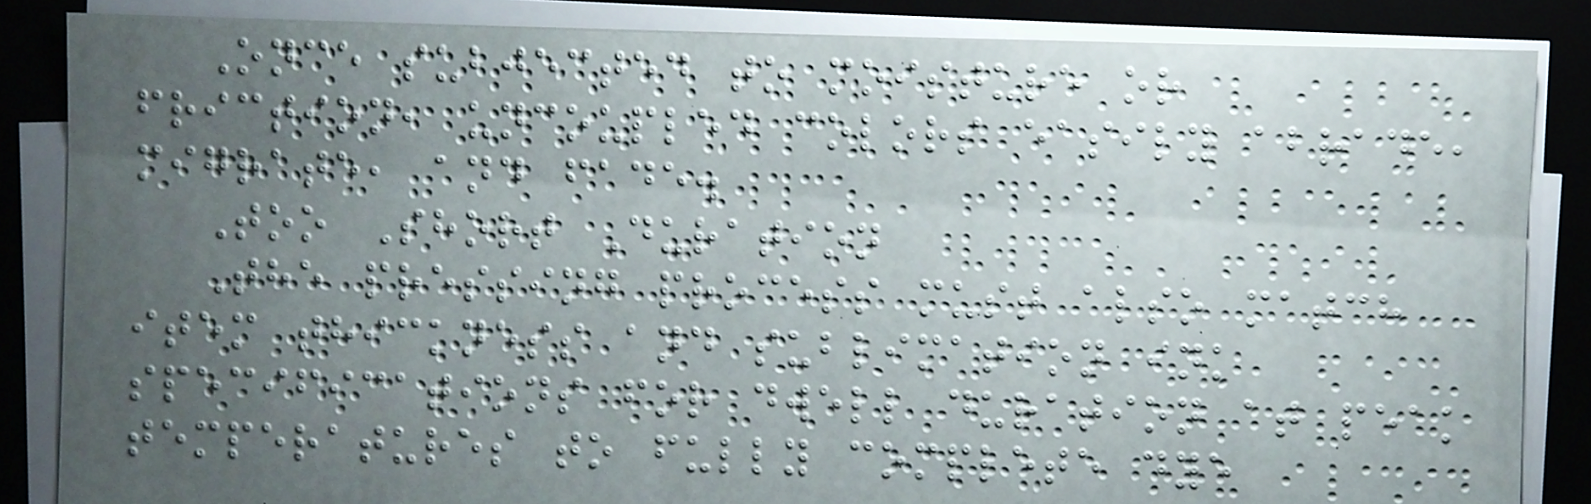Once subjected to moisture or
friction, uncoupled colors easily abrade,
migrate, and fade.
Too Short Duration
The pressing process must also match
item thickness and sublimation ink
specifications for dwell duration at peak
temperatures to fully complete dye
